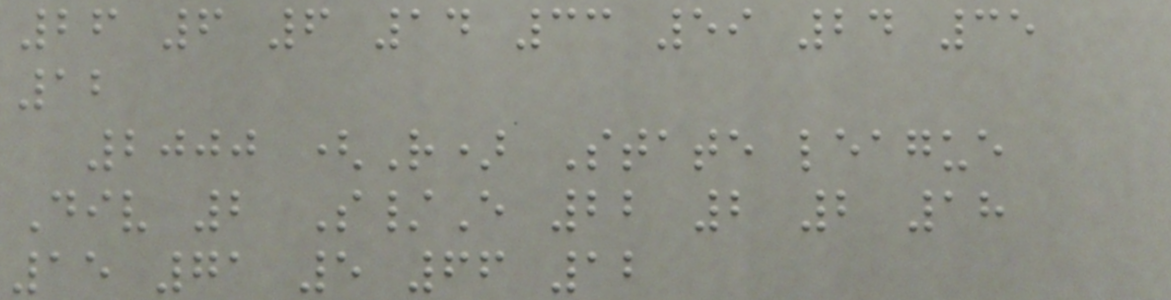26 6 6 14 33 59 24 35
12
2000 (R) State league
Div 2 S/E 22 2 2 18
15 71 5 66 12
